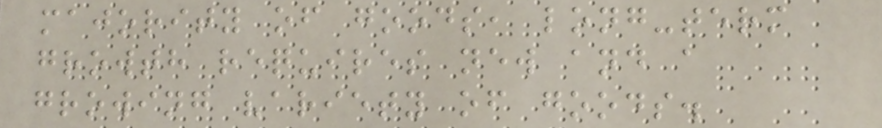majority of goods, long-term
growth requires new and a
growing variety of goods.
